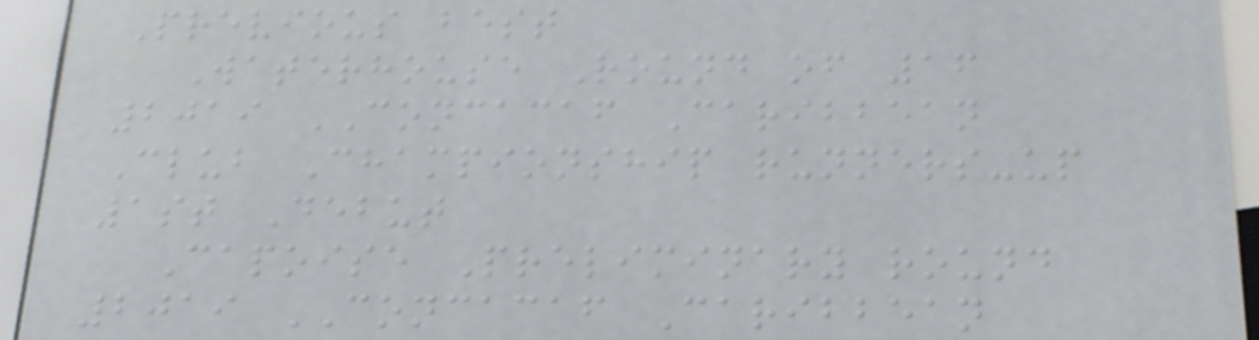Previous best
Waterhouse Round of 16
2019 CONCACAF Caribbean
Club Championship runners-up
1st Debut
Capoise Preliminary round
2019 CONCACAF Caribbean
